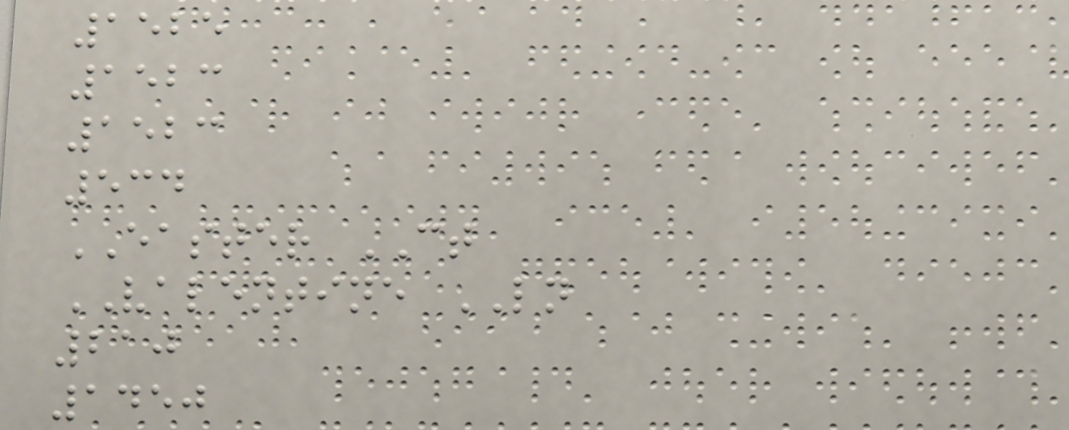1525
1523
1523
534
EASTER CT
VALENTINE LN
210
1450
